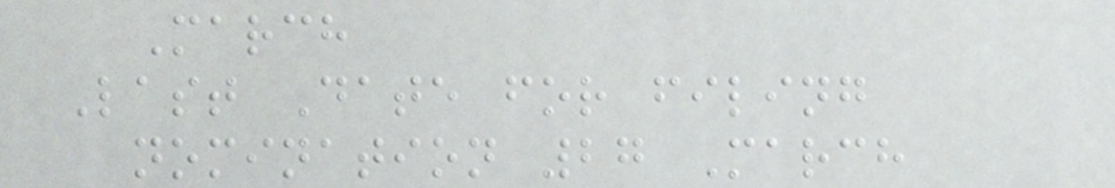March
Last Date for filing
nomination 27 March
